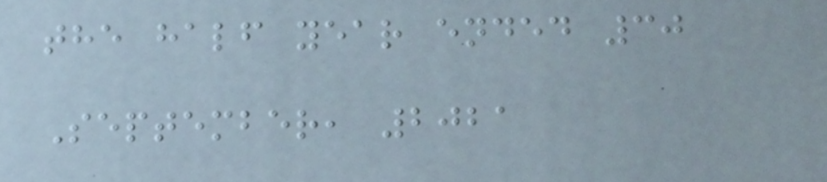the half year ended 30
September, 2021
